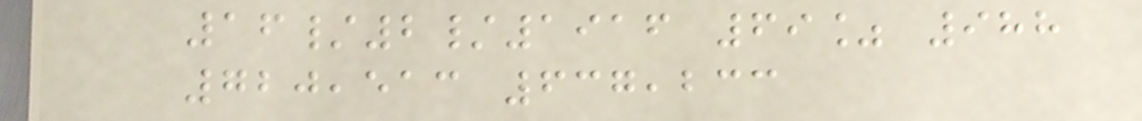16/2/1916 69% 988
720,513 637,233
